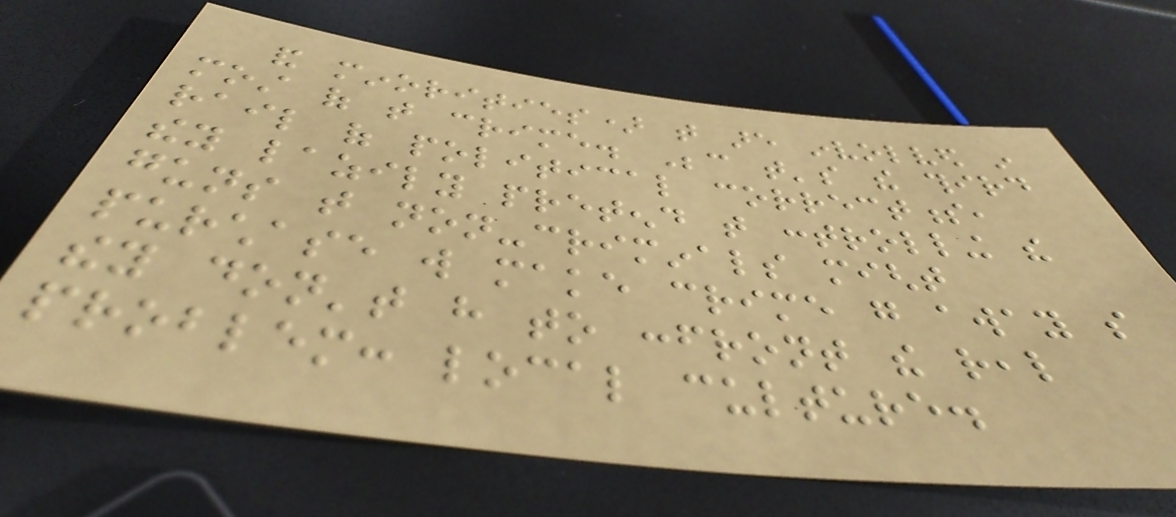and minorities) that are involved in
most of that crime. Because that's the third
rail of political correctness,
they lazily pretend that controlling the
guns that non-criminals might
purchase will make crime go away so
they don't have to confront the real
problem: local culture.
